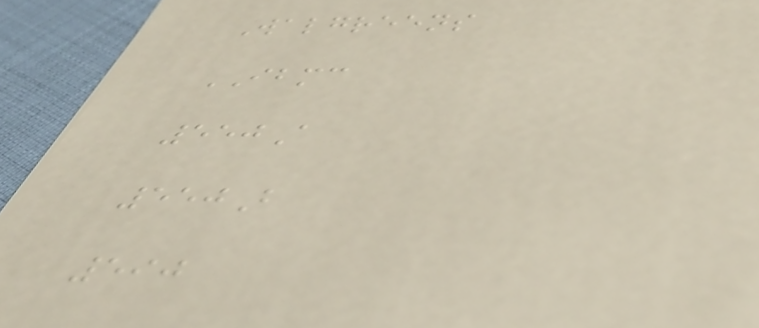Walgreens
IBMC
550A
550B
590
